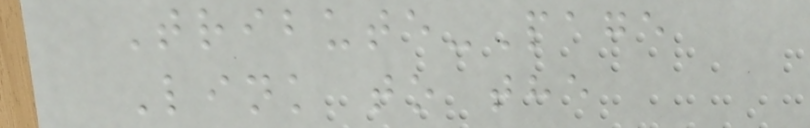Tribute-Page
Link to the
